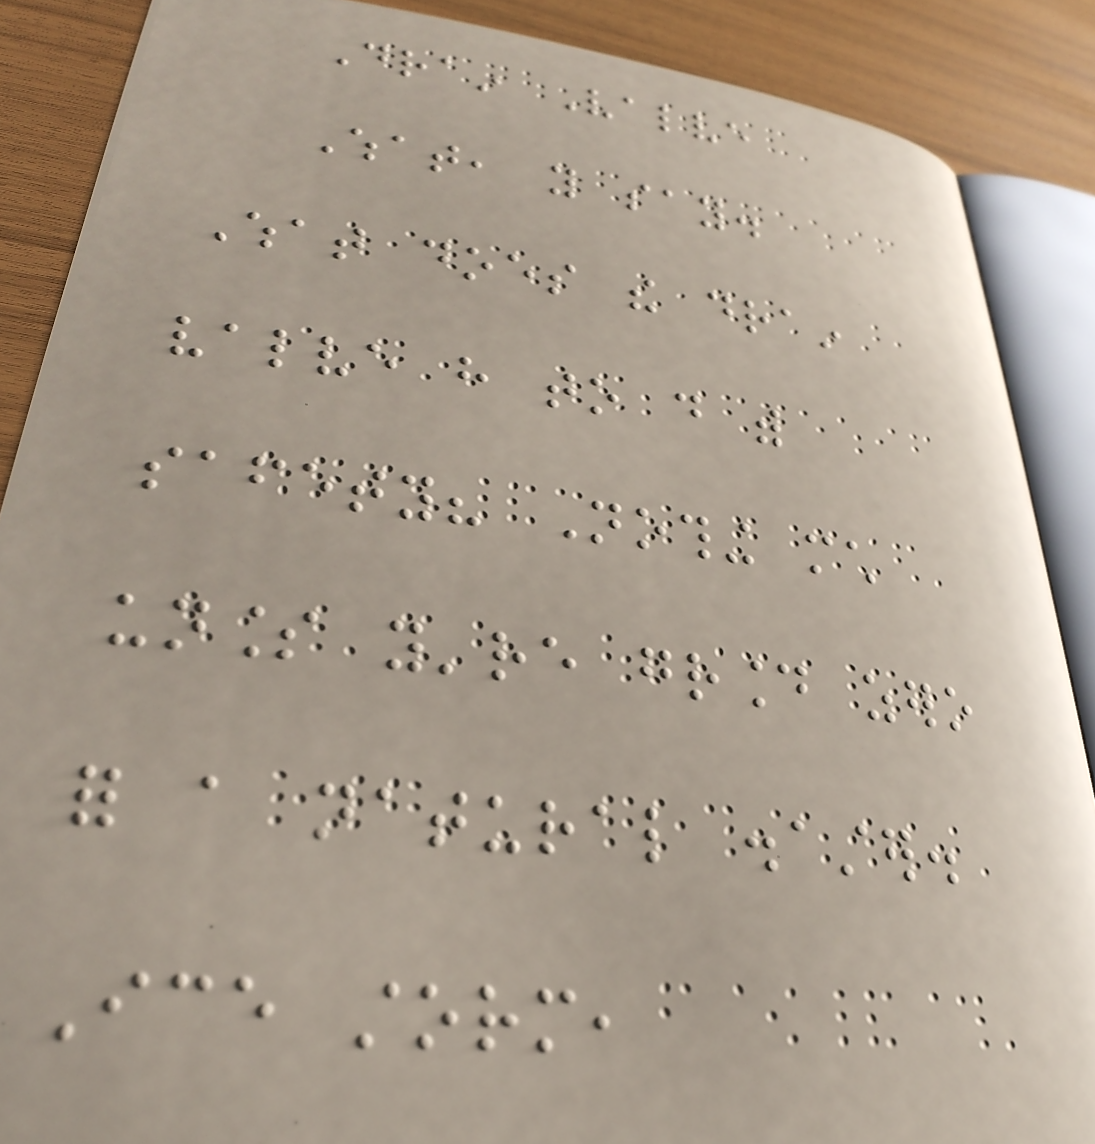Drain Valve
What, you say.
What does the drain
valve have to do with
safety? Nothing much
unless you're ground zero
for a natural disaster.
Ice storm,
